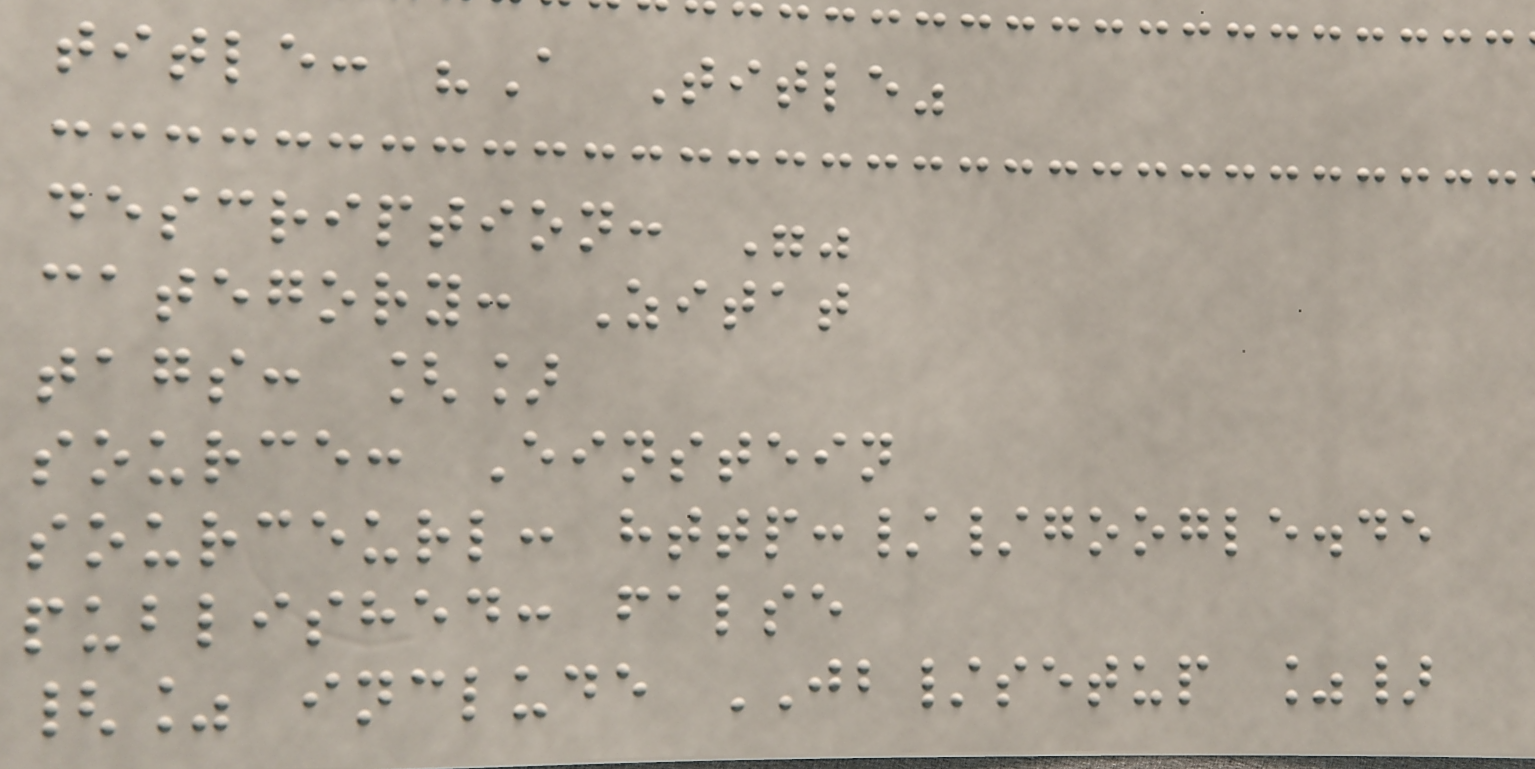title: "A Title"
description: ""
category: Zitat
tags: []
source: Einstein
sourceurl: http://google.de
published: false
{% include JB/setup %}
